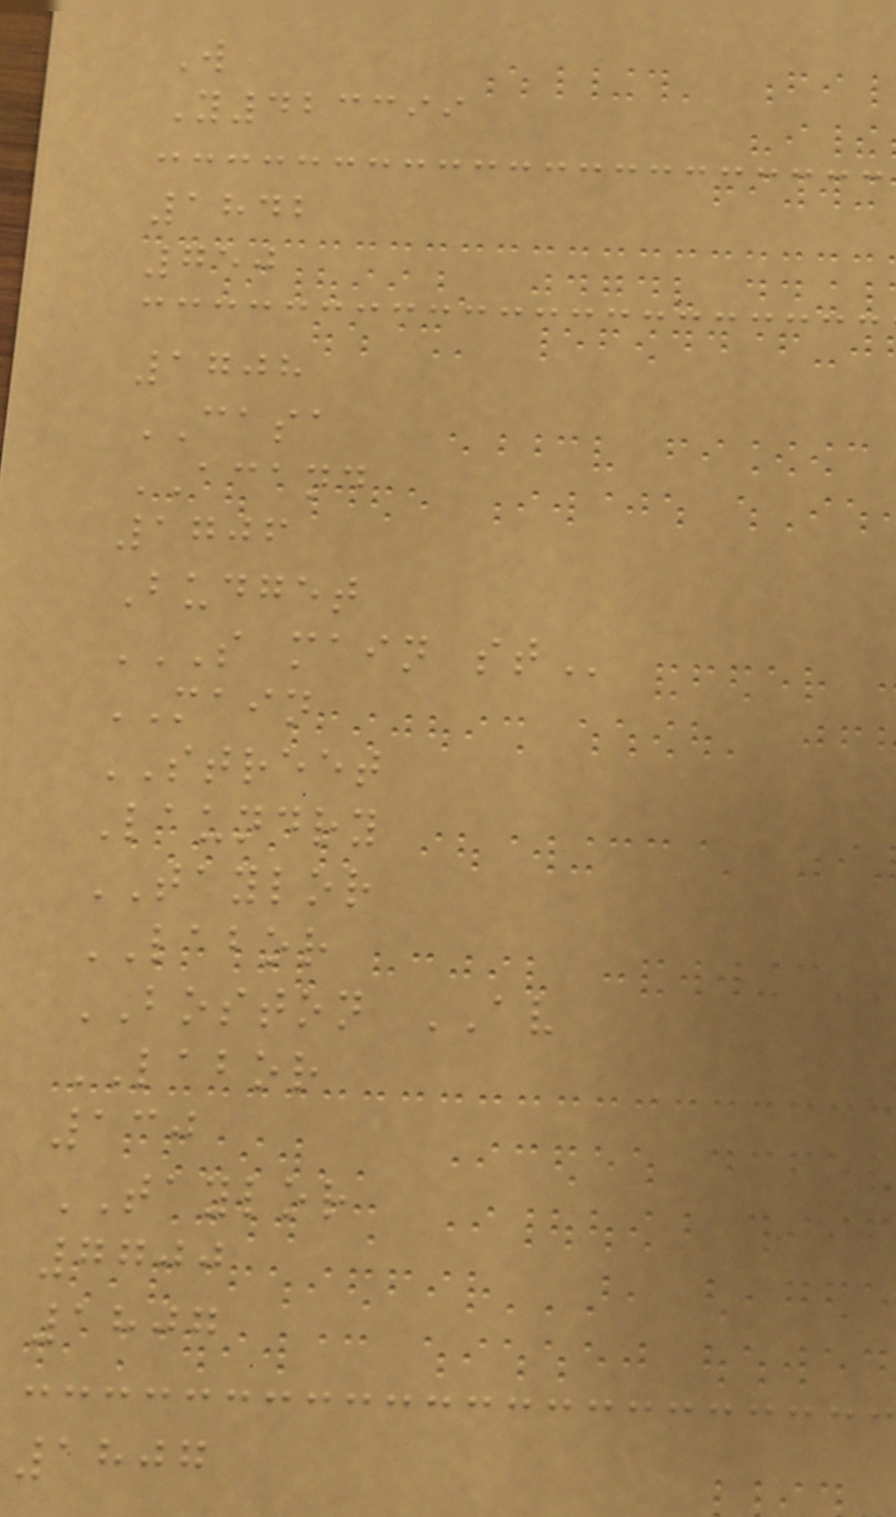W
Y423399
1842
750
1708
CASA
ACAND
1706
Budget
S MAIN ST
MAIN
STREET
Laundry
TAYLOR
LABOR
BOSTON AV
LABOR
130
TAYLOR
7700
1807
1807
